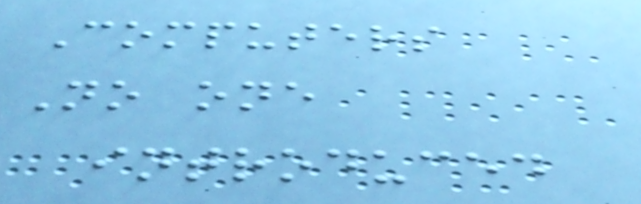Computers
No one
introduced
